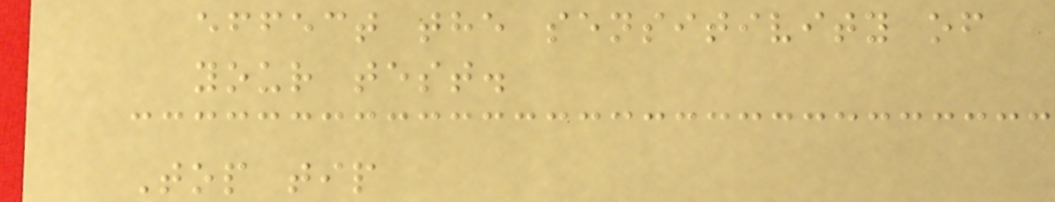effect the sensitivity of
your test.
Top tip
